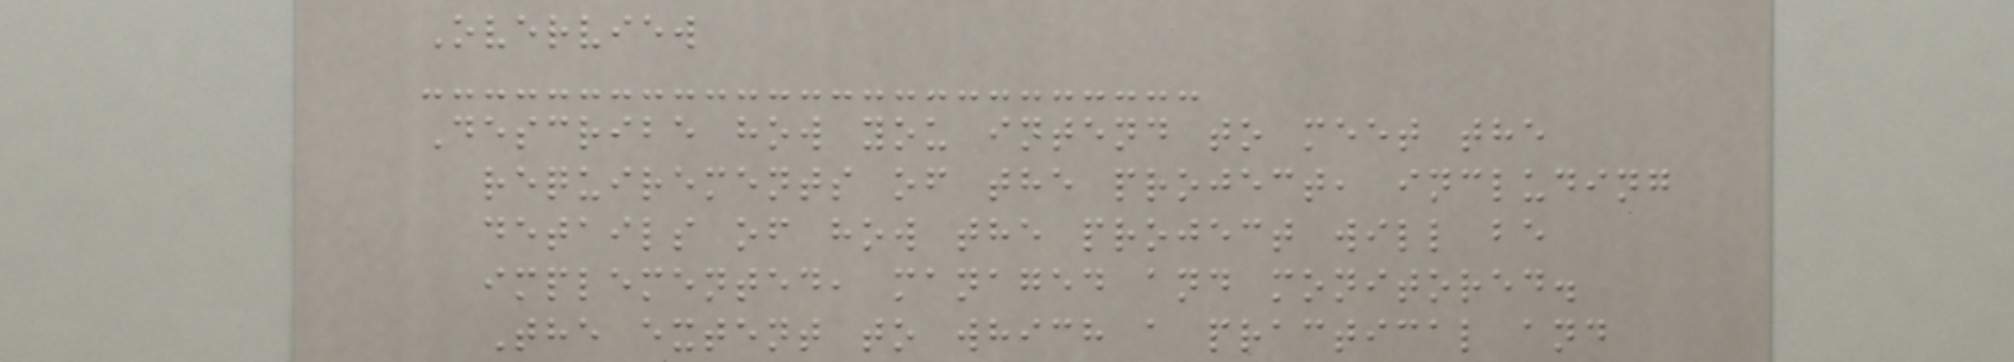Overview
Describe how you intend to meet the
requirements of the project, including
details of how the project will be
implemented, managed and monitored.
The extent to which a practical and
